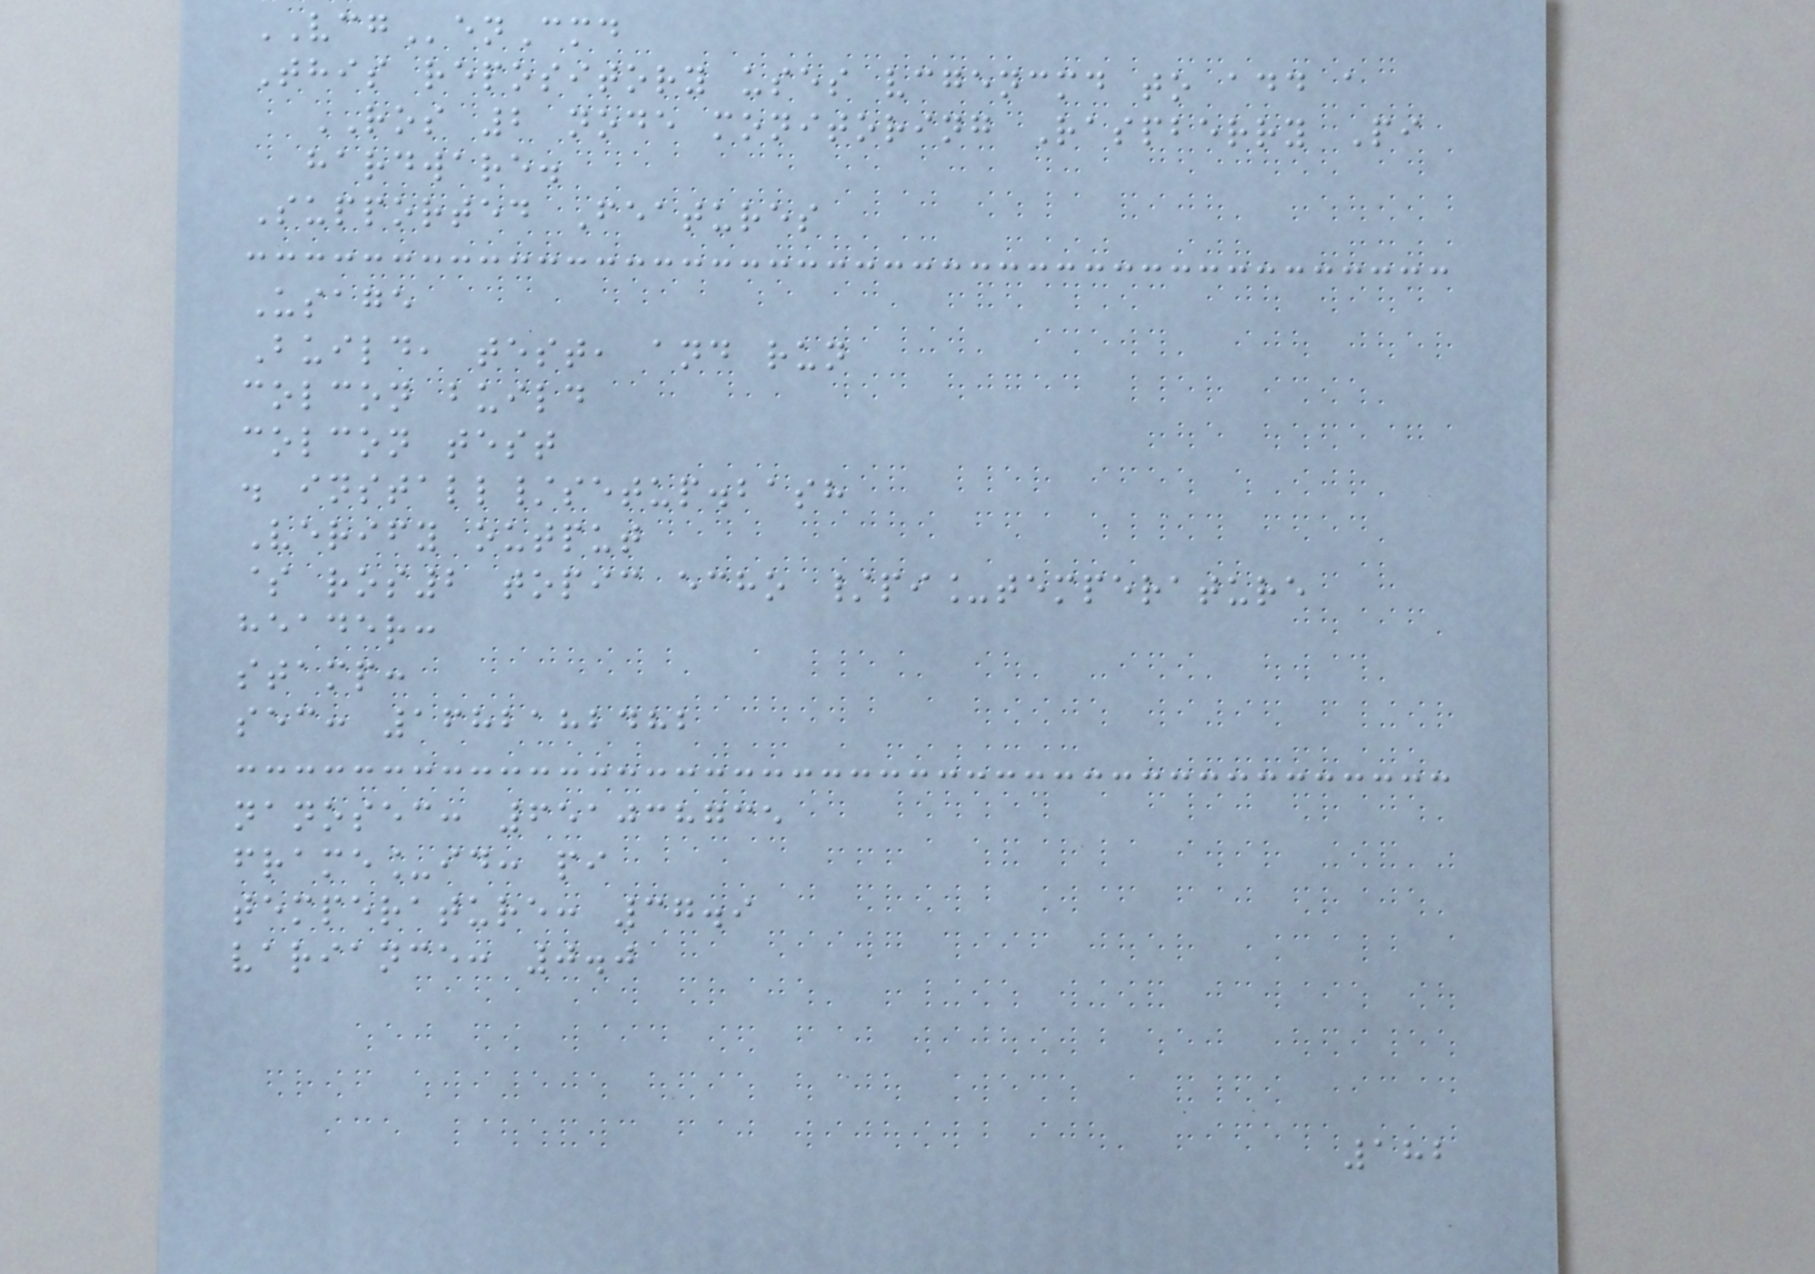VCGenCmd
This repository uses vcgencmd to add a
ROS 2 node monitoring Raspberry Pi
hardware.
Supported Features
Usage
Build, test, and run
colcon build
colcon test
. install/setup.bash
Verify output
$ ros2 topic echo /pi_temperature
header:
stamp:
sec: 1682182482
nanosec: 651038735
frame_id: pi
temperature: 37.9
variance: 0.0
182
